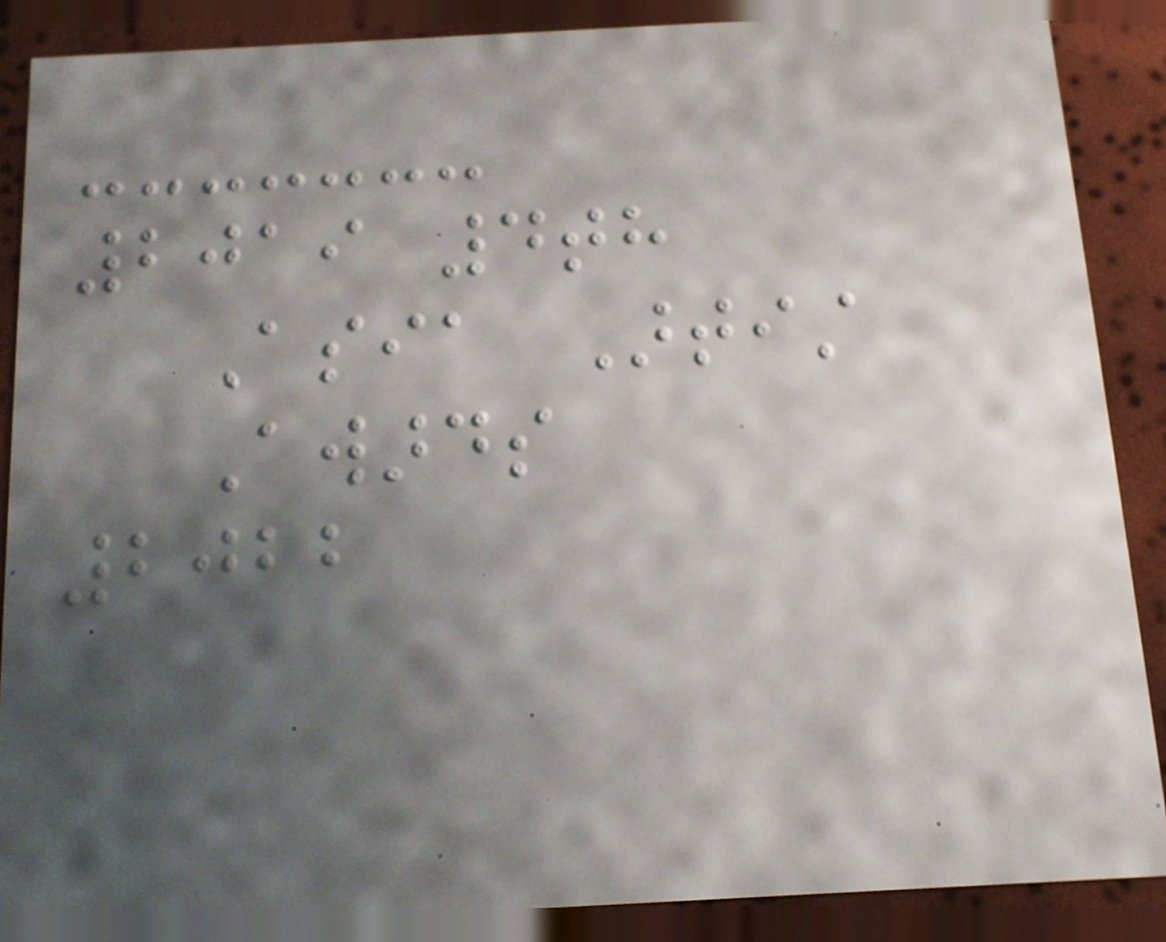2019 4th
Asia Artist
Awards
2022
